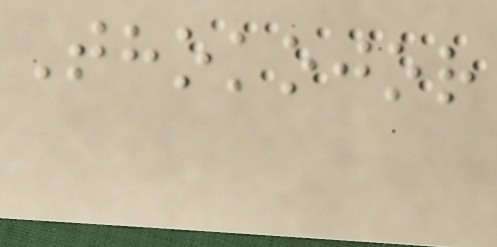Thokojor
